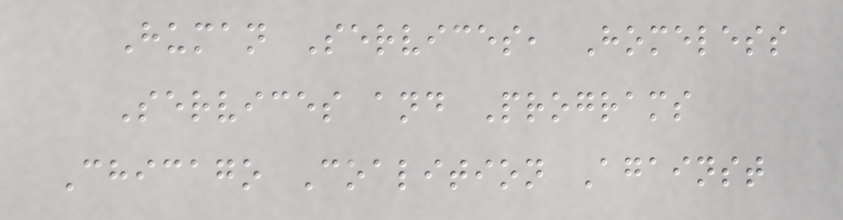Human Services, Homeless
Services and Programs
Chicago Coalition Against
